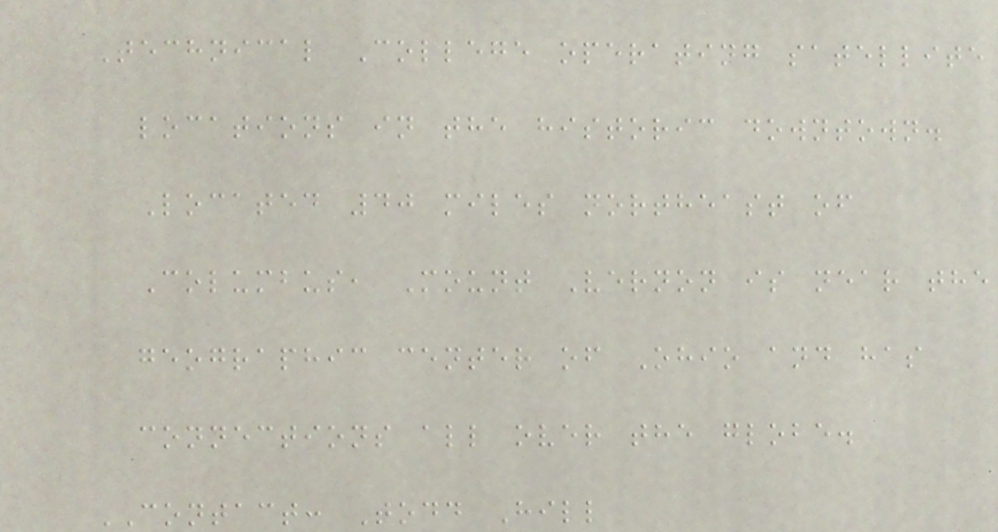Technical College operating satellite
locations in the historic downtown.
Located 40 miles northeast of
Columbus, Mount Vernon is near the
geographic center of Ohio and has
connections all over the globe.
CONTACT: Todd Hill
